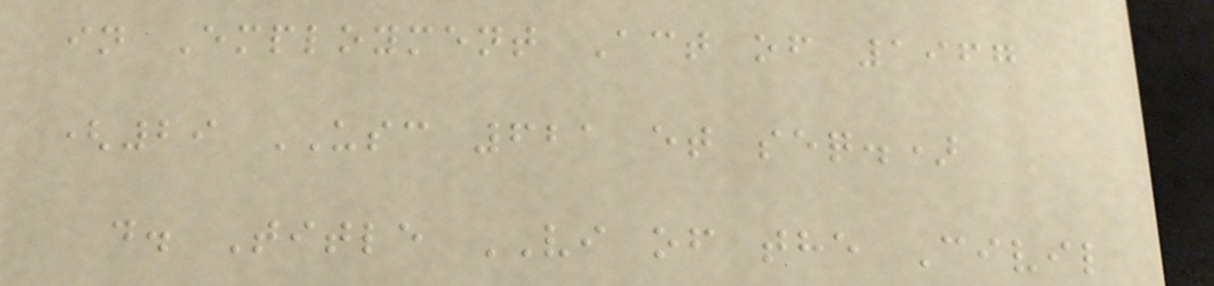in Employment Act of 1967
(29 USC 621 et seq.)
d. Title VI of the Civil
